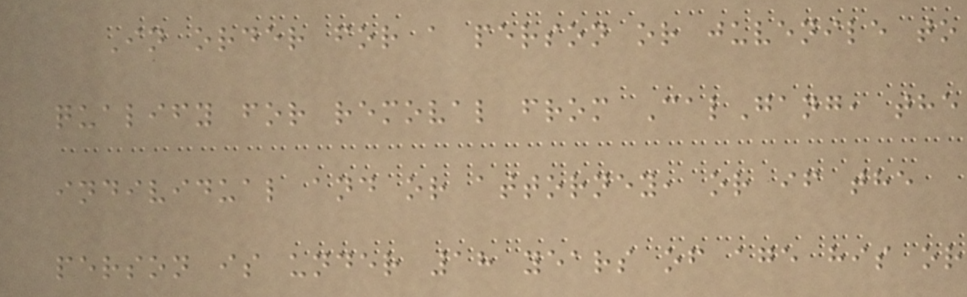In order for a person or juvenile to
qualify for removal from CalGang, the
individual and or attorney, or if the
person is under 18 years of age his or
